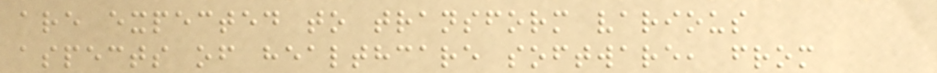are expected to transform various
aspects of healthcare software, from
